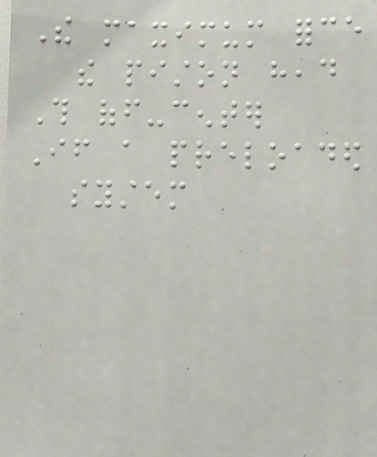The maximum force
the piston head
This off-center
If a preloaded
system
